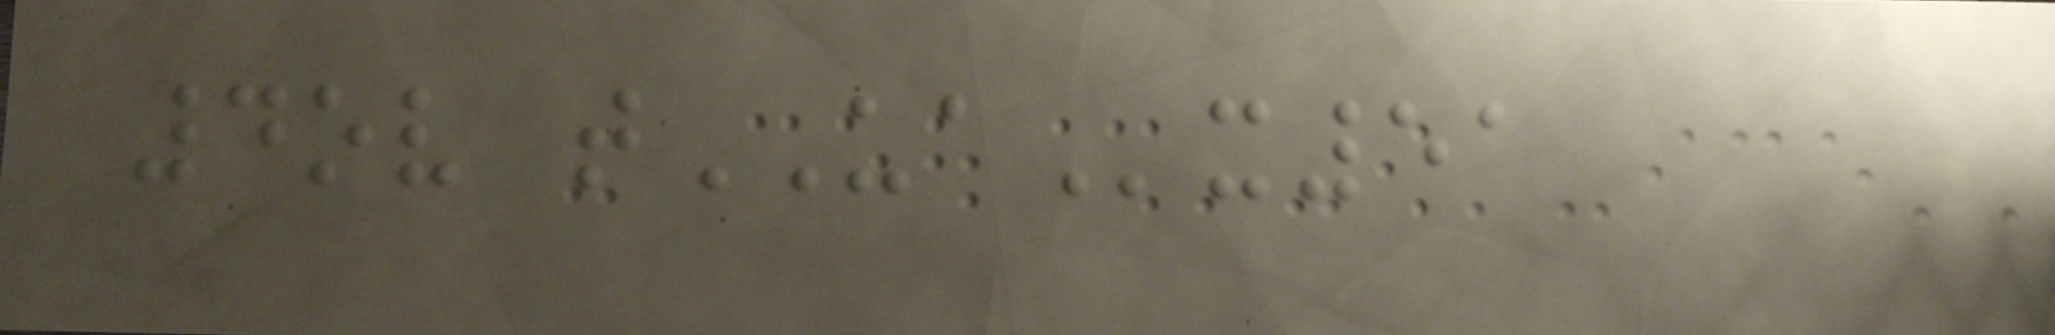4ov tUAx51
